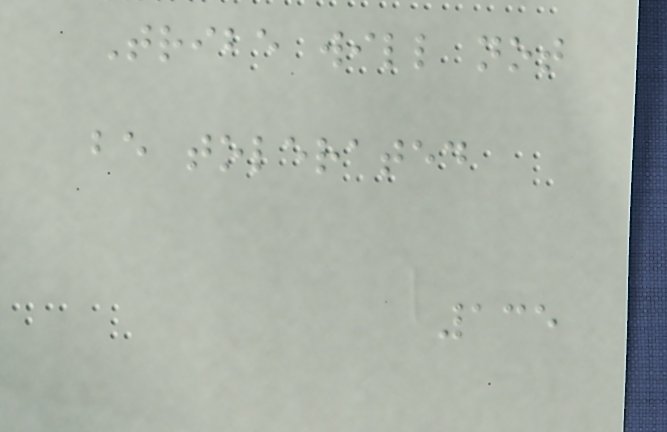Tribe will not
be tolerated
135
